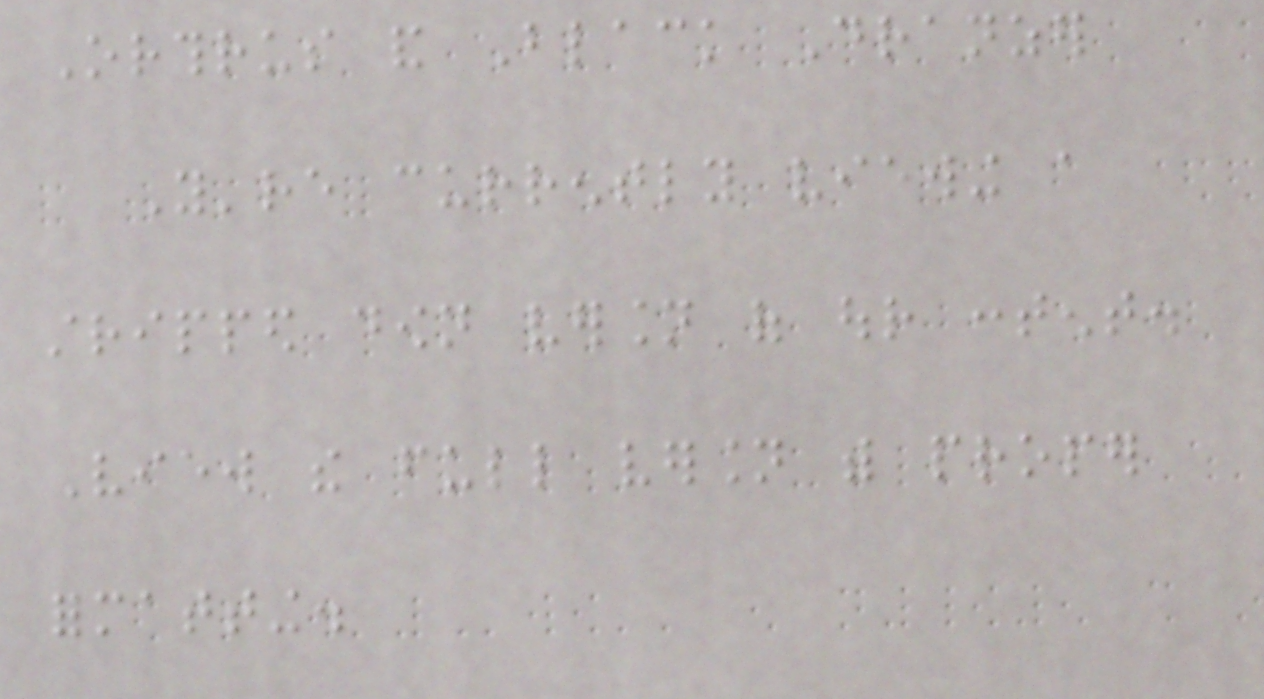Orthrus and Black Dranzer
You're currently viewing a
stripped down version of our content.
View the full version with proper
formatting.
